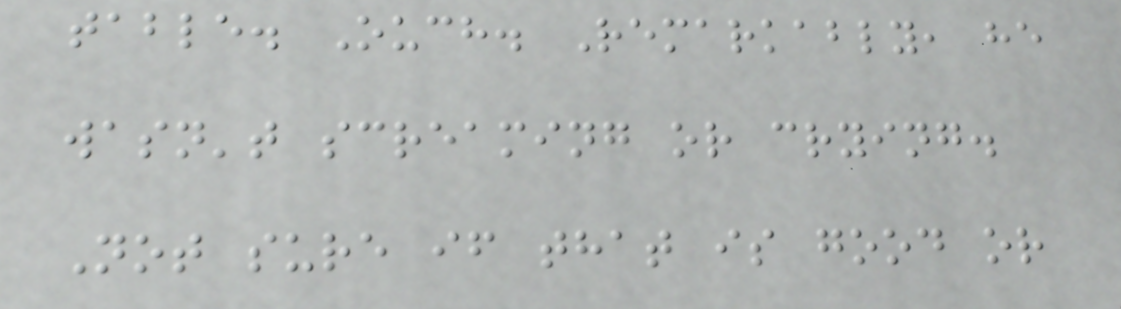table. Ouch. Remarkably, he
wasn't screaming or crying.
Not sure if that is good or
